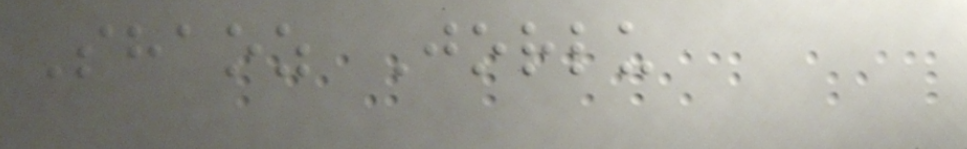Shaoz Jorlu
